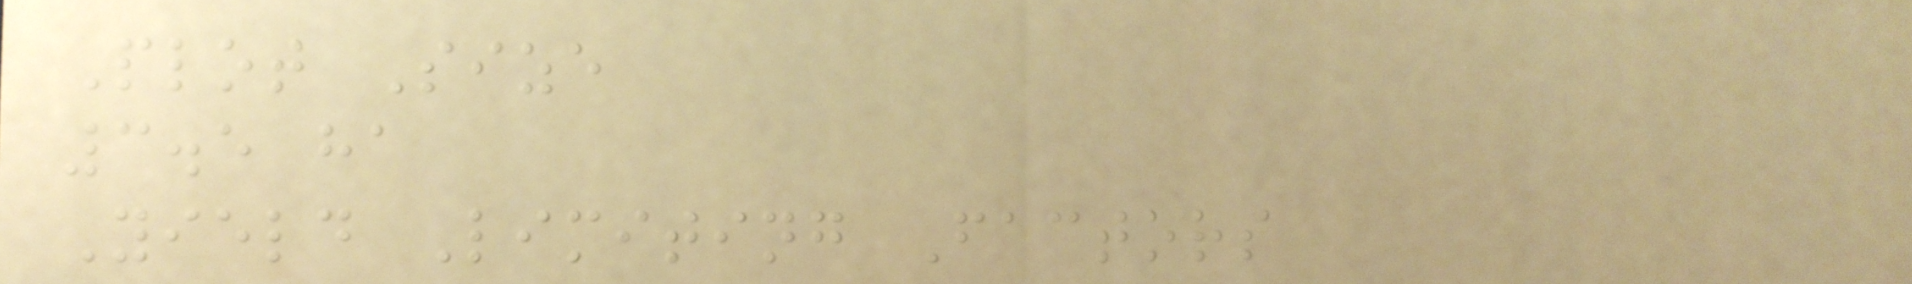Plot Size
3.5 ha
Yield Limiting Factors
